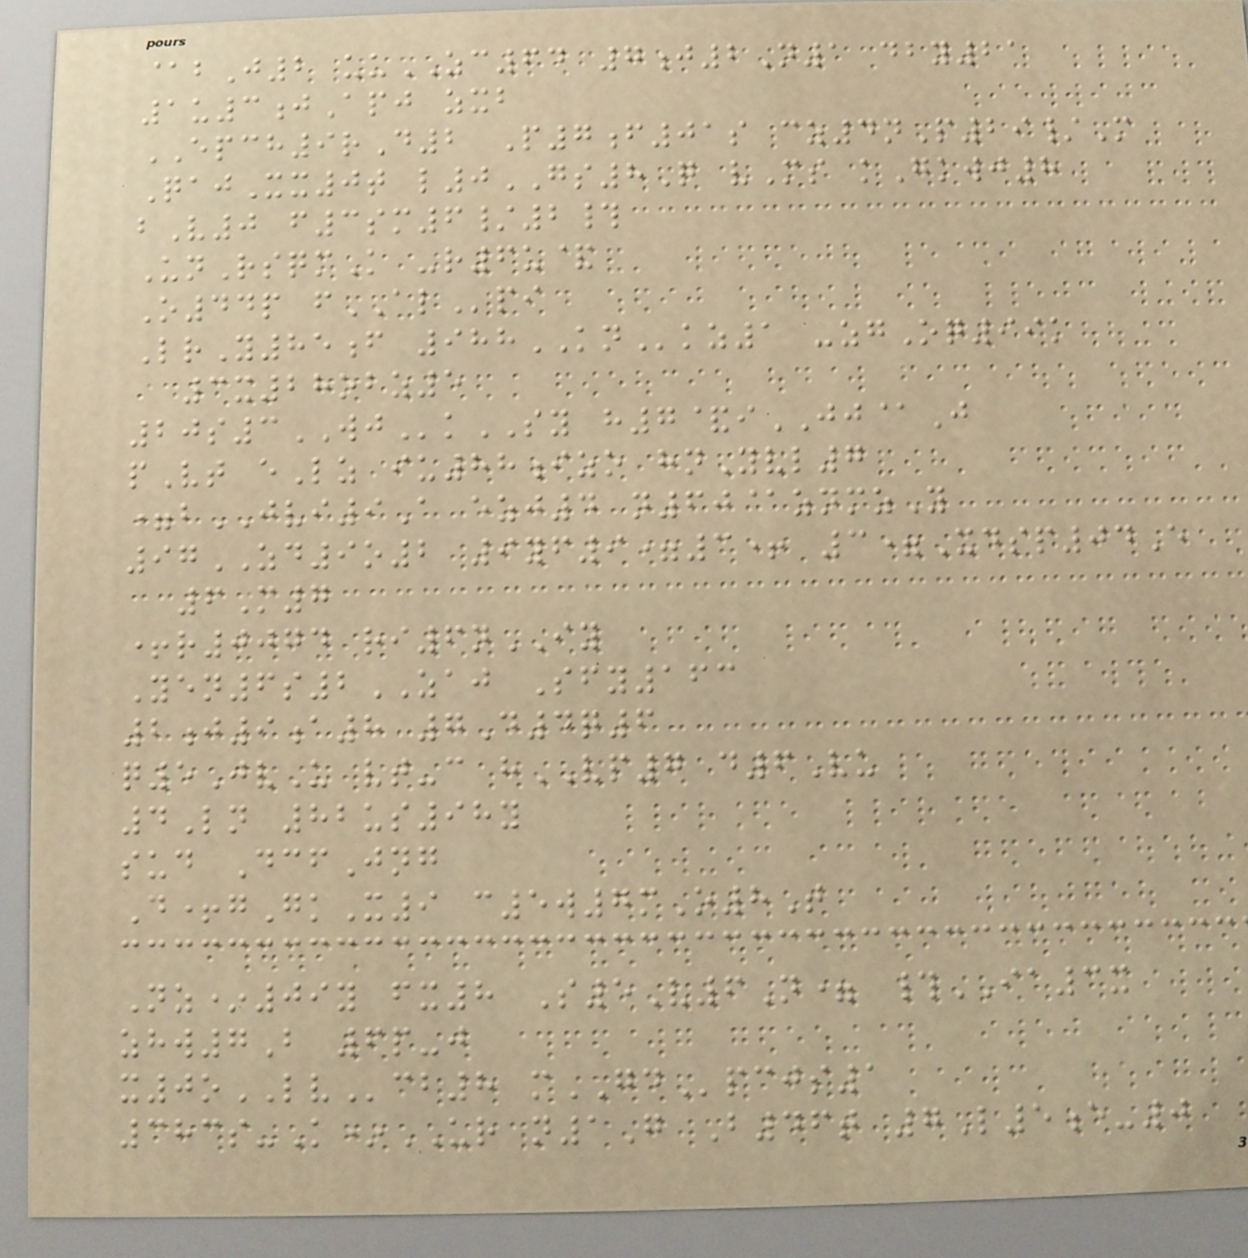@bJ2 uuZC64 7j2N1 dby21
1u3jApj zxb
EPCH9rD2 P7f01s cz4nP29/M
QajXx0t l0GS8Q vMs kGkwj8
bV0 f3sm6/2#
UnRsqmK -r6u&
O44p fALpi
LrY85f 988KNkz1 -zgOq99k
3x28obz5
20s3WJkSY h7&iJJ@J
pVt eLz iu88izo hnYvl7
=bJVI9A ezj4 n60@znmzY
97ZD9o2 9yf9=3+ 3=Xdsp04E
6M7
+r0074 ri6nIY
Yen6s2ZAJ Sfy163
2j9a8 7D4q6
q5JvU vt-c hVP7 d6Vu
4Ln 82us98y
sud DcfJng
D+gGkX9 c5w7mO8T
Nz*09y fx8 S5V6N= #IA3x
zhw7B 6p-j
x0oLVcb8 mGDpcjs1
383s-K*UR n1G B46t 7L5e-0
